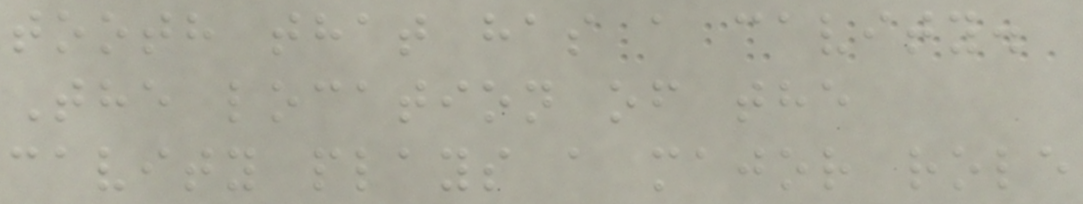tooth that has a cavity.
The location of the
cavity plays a major role
